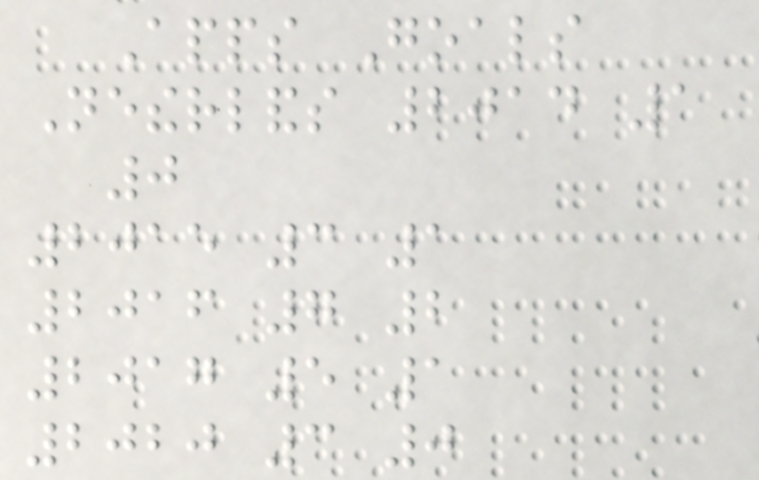Apps Goals
Netherlands 2014 1
0
2015 3 1
2016 7 2
2017 5 1
2020 3 0
